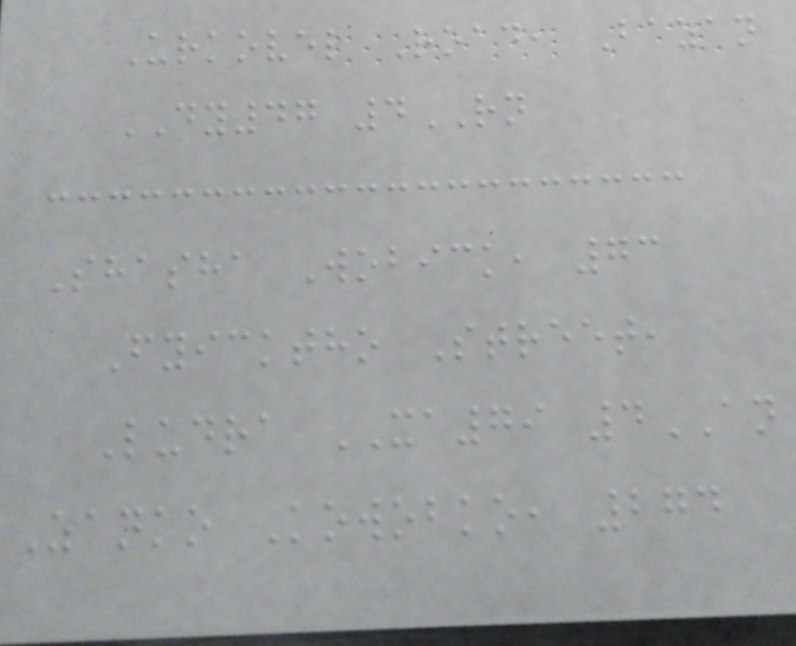Urkovel Road, Bazan
DY47 4RN
Shasha Wobick, 73
Fyicktho Street,
Ludra XA79 4AN
Zanko Kowobko, 274
